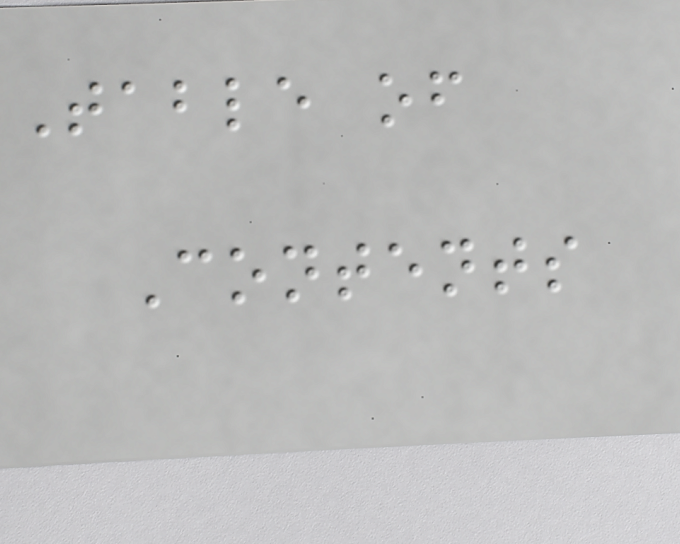Table of
Contents
